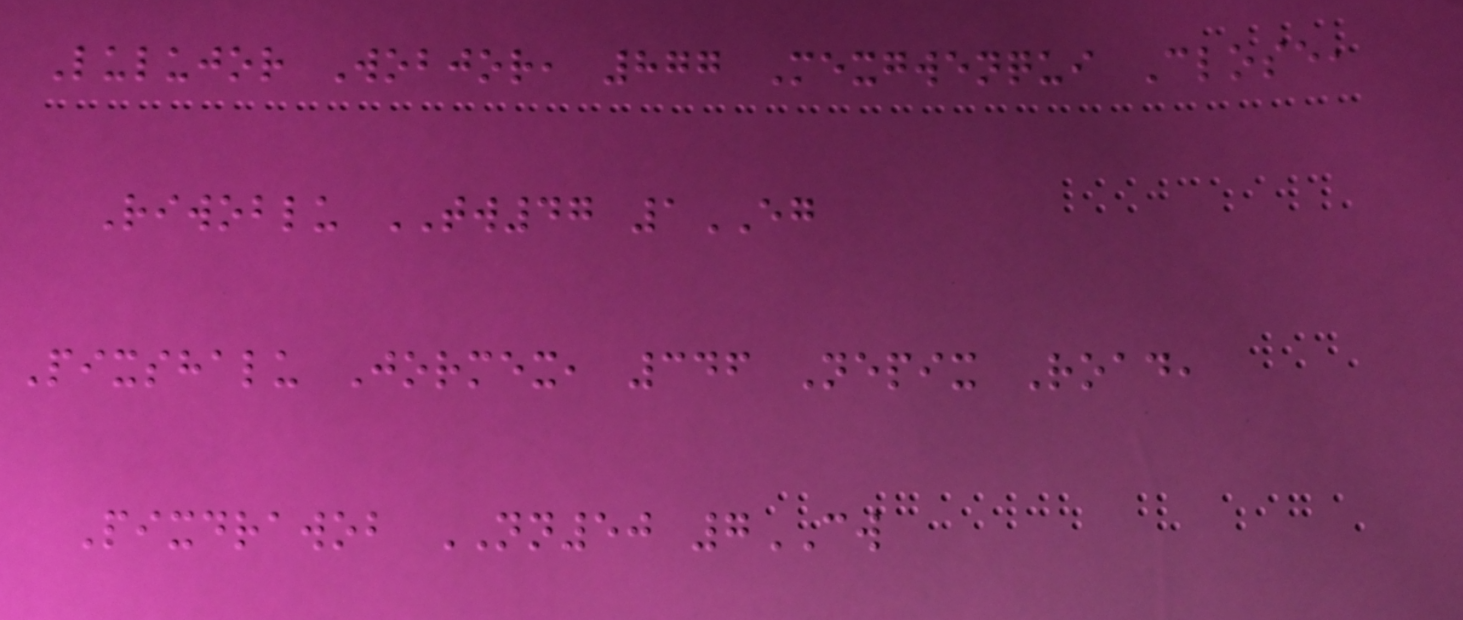Lulujor Wobjor, 877 Mexgwenqui Close,
Riwoblu TW47 1EG
Pixshalu Jormex, 346 Nepix Road,
Pixdrawob NN50 7CW
